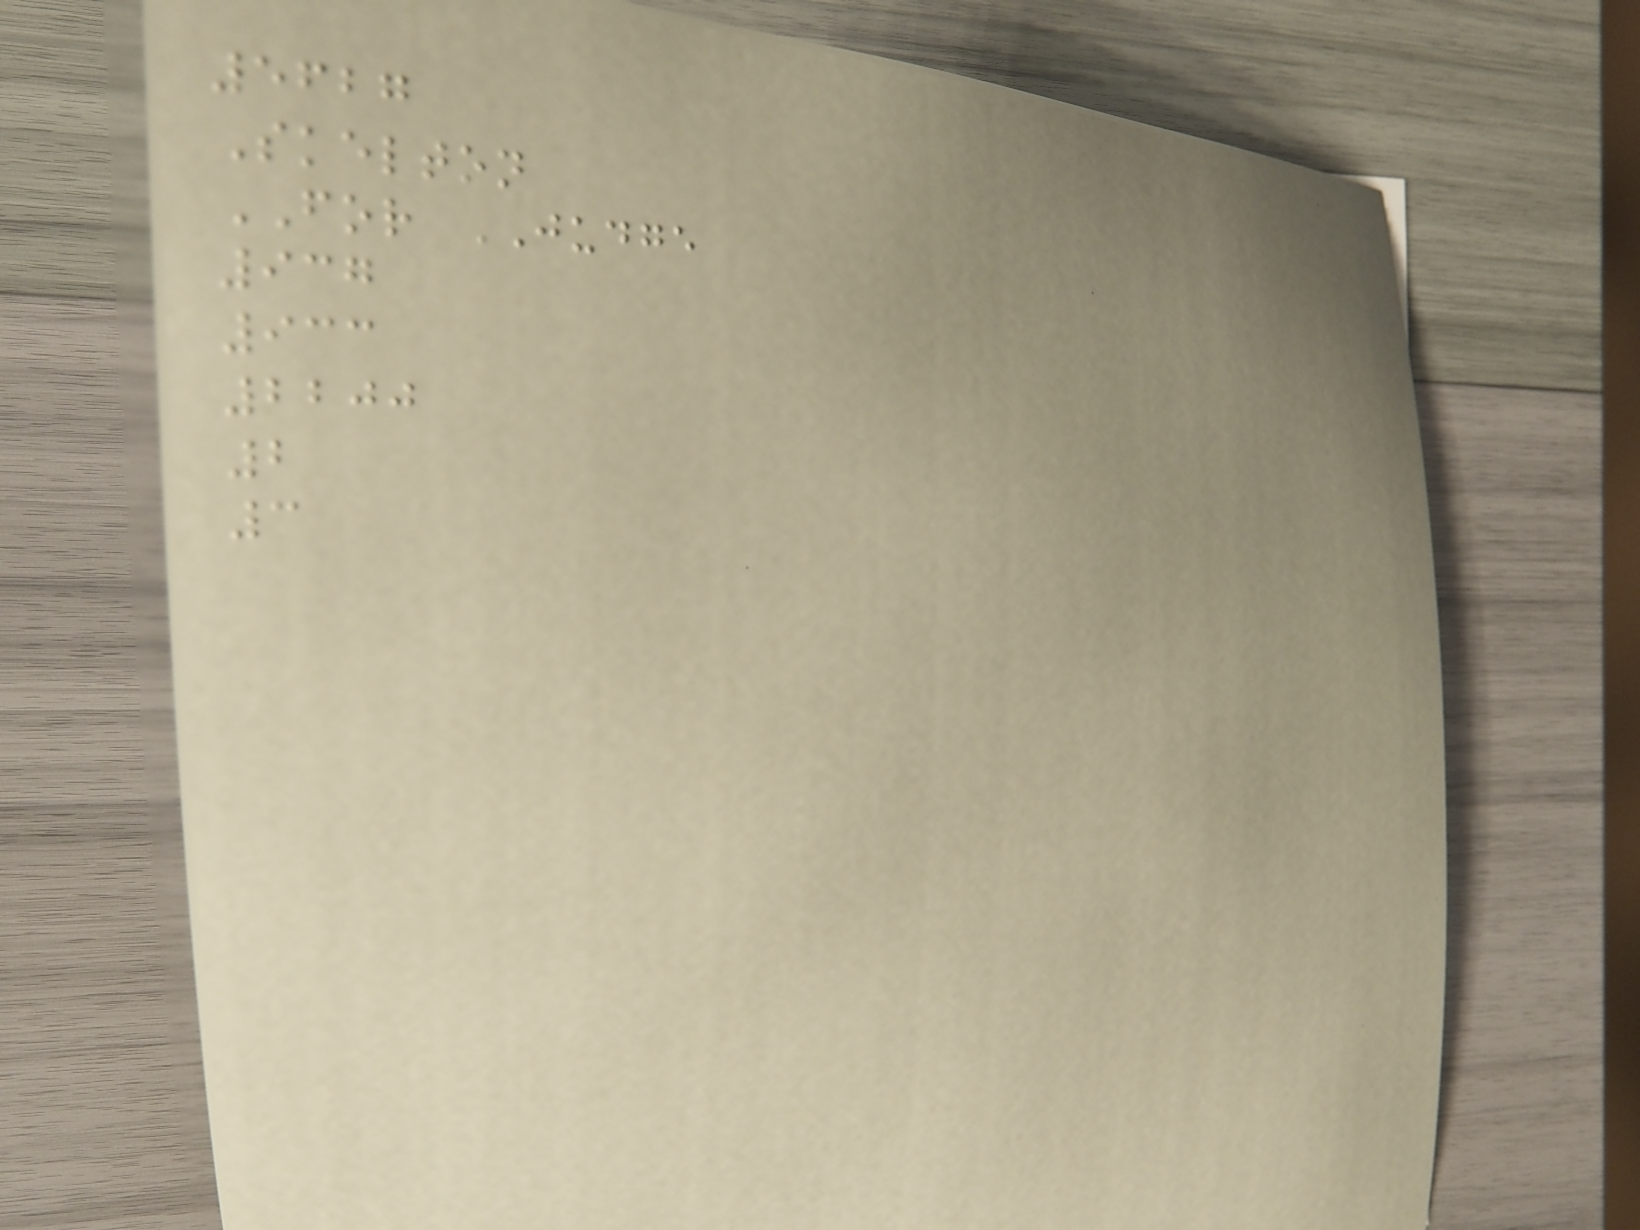5627
Skelton
FOR JUDGE
937
933
2200
2
3
